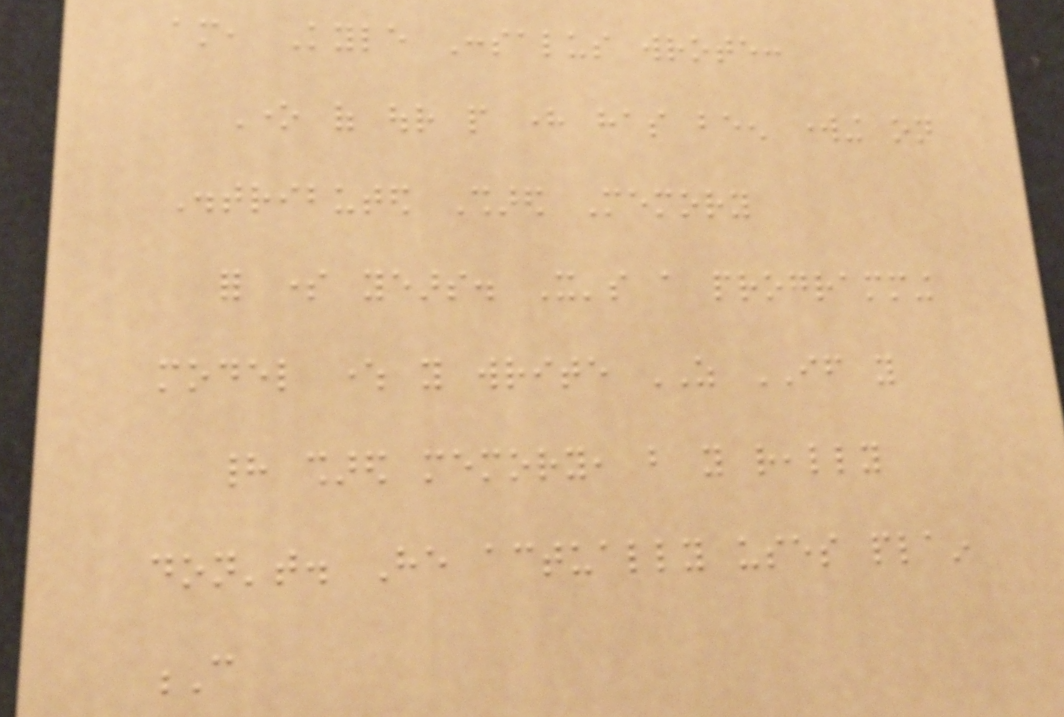am, Kyle Consalus wrote:
One of our people here has been working on
Distributed Shared Memory
for some years. It's a programming
model where you write AS IF you
had shared memory, but you really
don't. He actually uses plain
C
